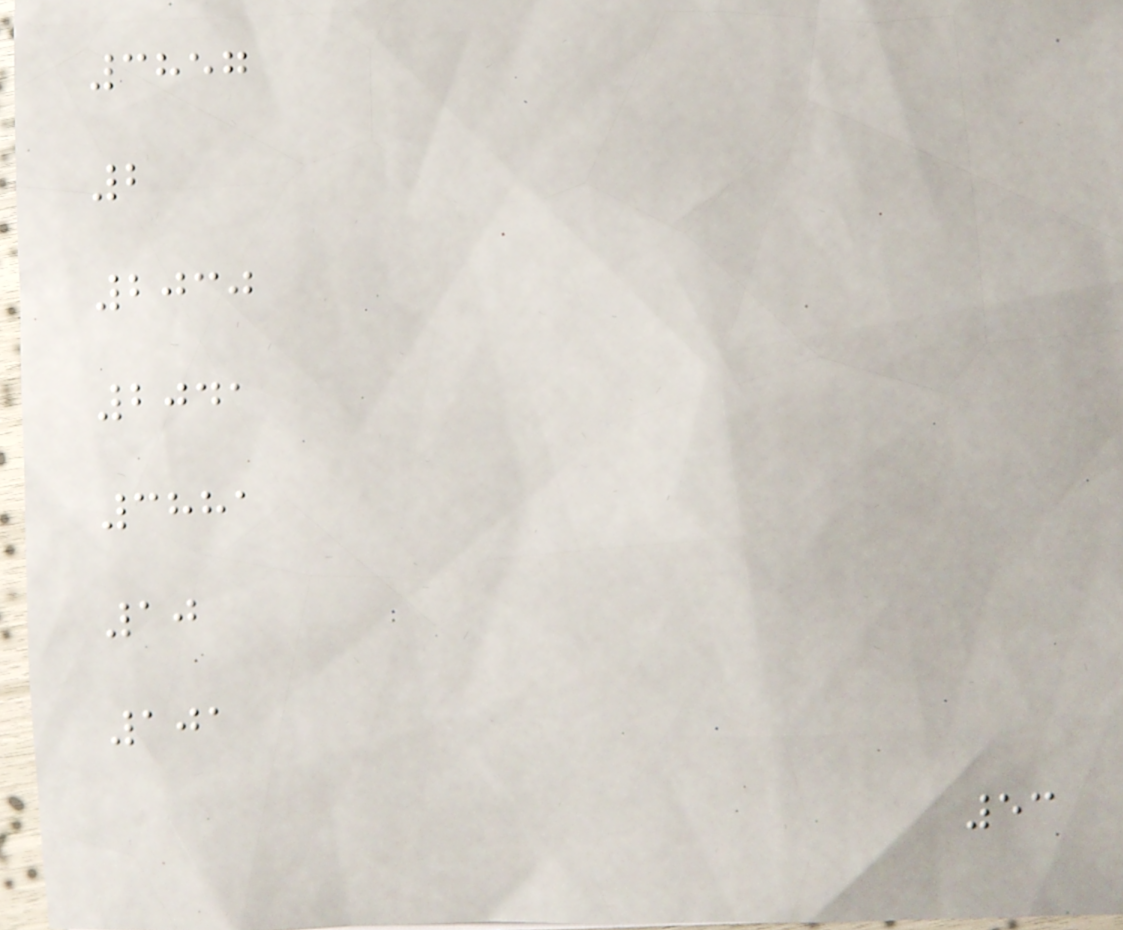3857
2
2030
2041
3881
10
101
53
